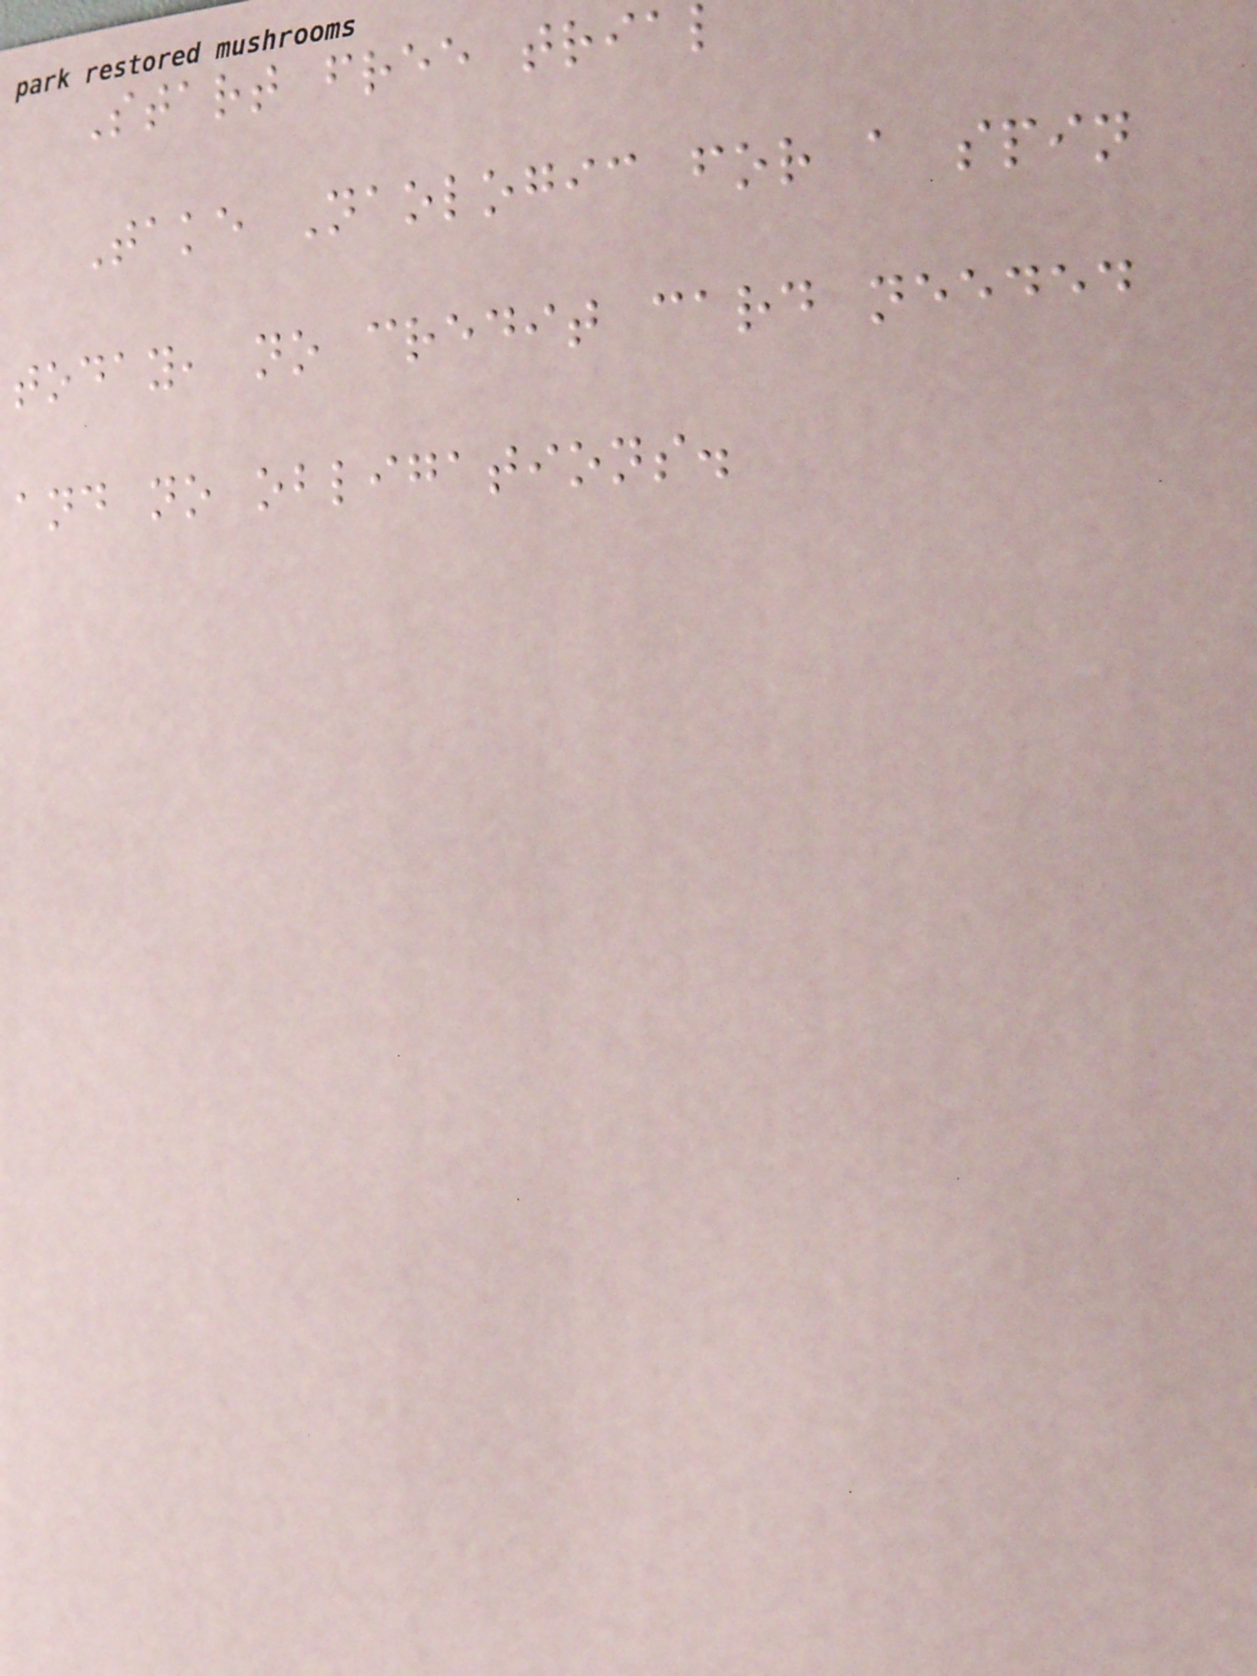Start free tria
Take Naologic for a spin
today, no credit card needed
and no obligations.
